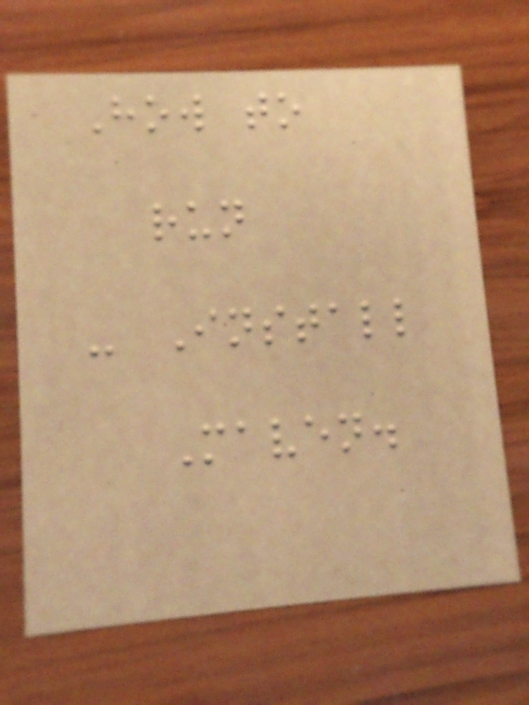How to
run
- Install
Maven.
